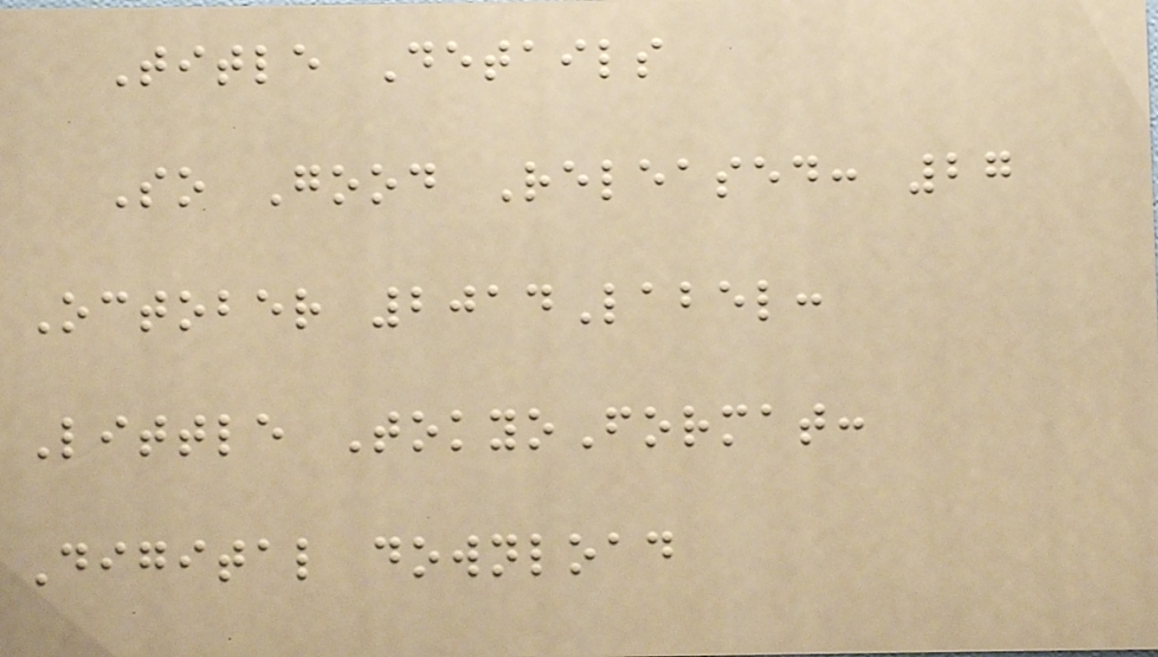Title Details
So Good Released: 27
October 2014Label:
Little TokyoFormat:
Digital download
